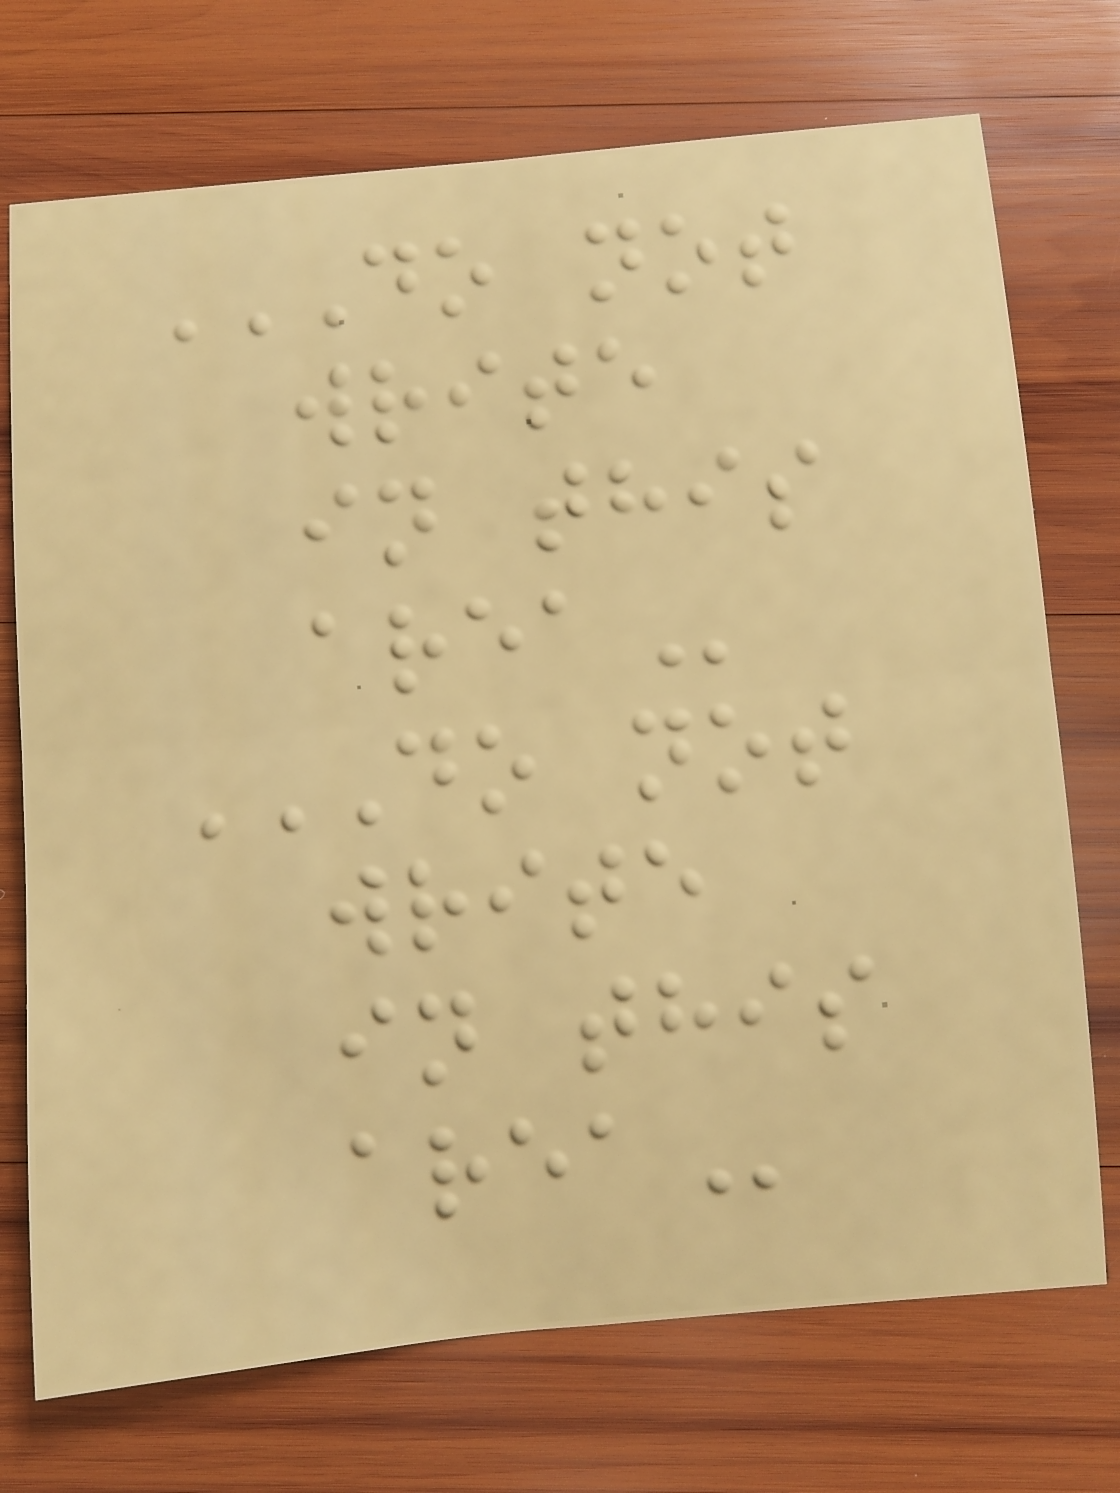DO NOT
WRITE
IN THIS
AREA
DO NOT
WRITE
IN THIS
AREA
